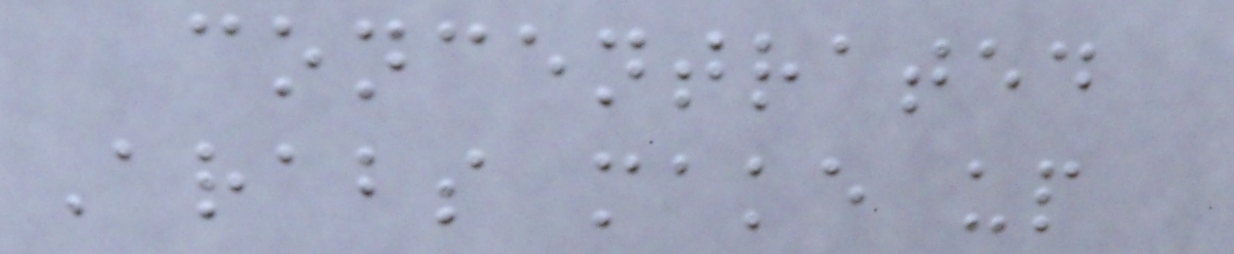concentrated
Arabs make up
